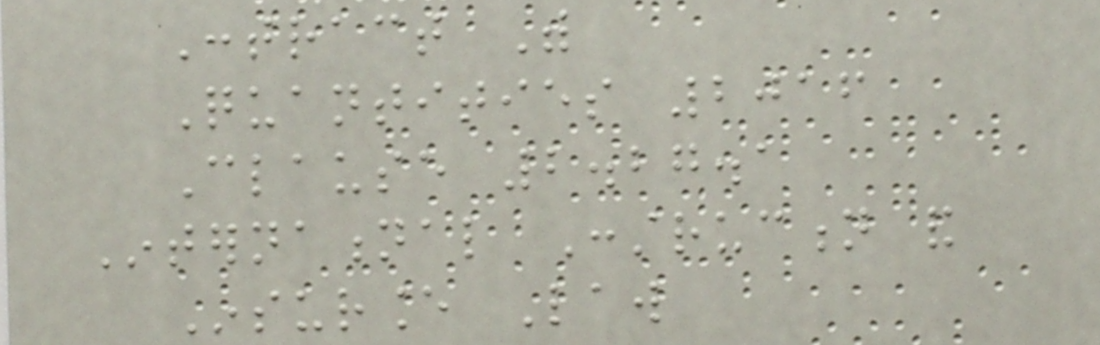Contract With
Quantities 2016
Clause 2.27.1
International Construction and
Insurance Law
